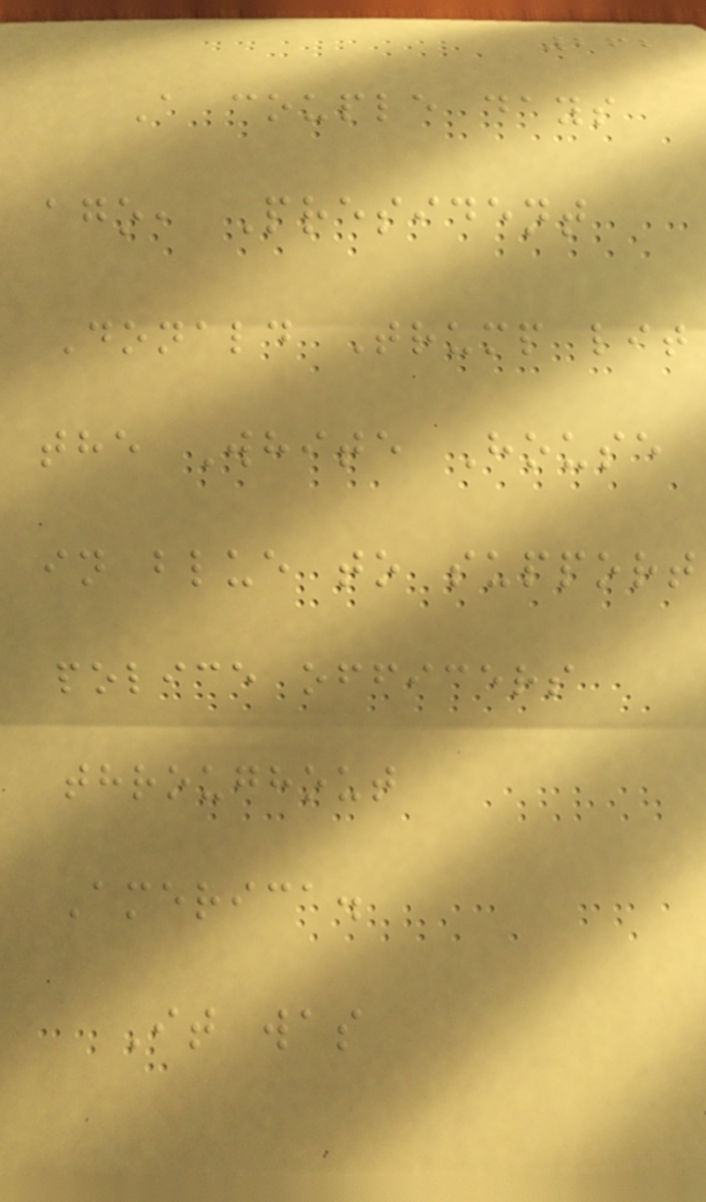262
A couple days
ago, President
Donald Trump lit
the White House
in blue to support
police officers
throughout
America.
It was
